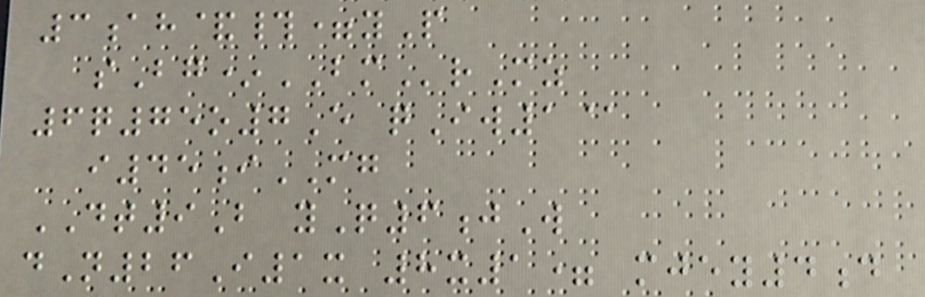3ah&#=yP
sBg*BMrMz
6q75o7E qIw1@
i45iMG
DT9B yQ6jW
dN26I1x 8x1= mjey4d
